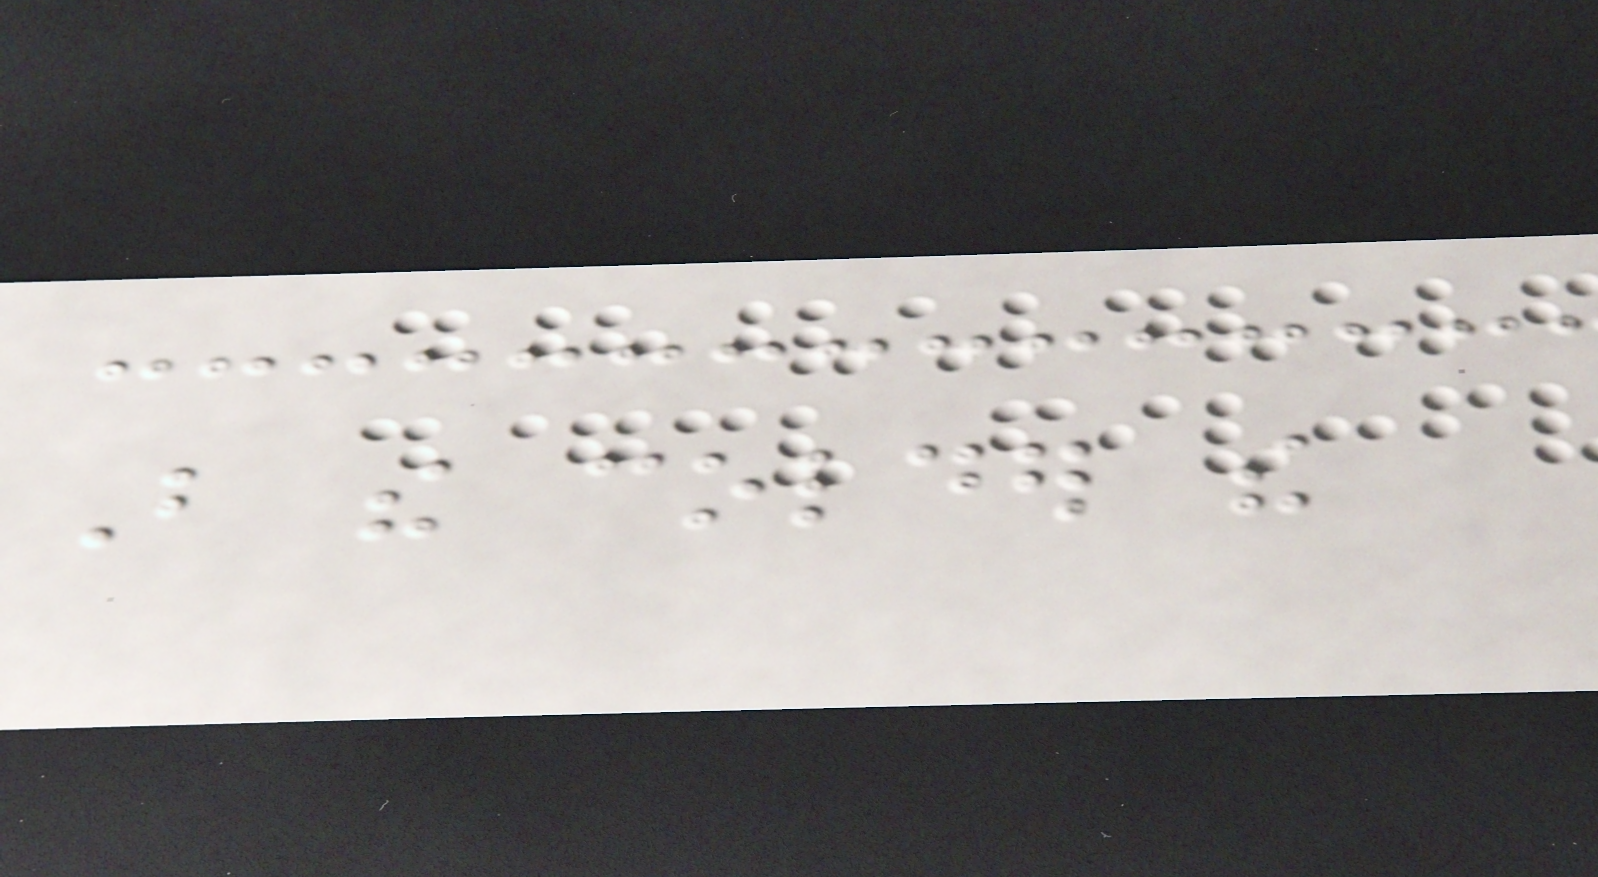But the colder the
